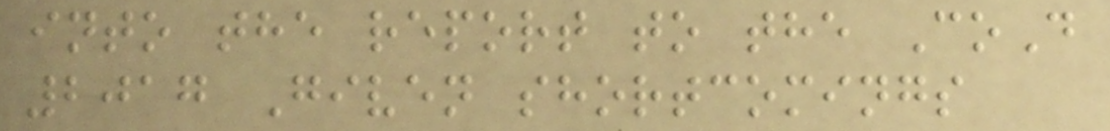into the report to the CoD
2017 Given shortcomings
